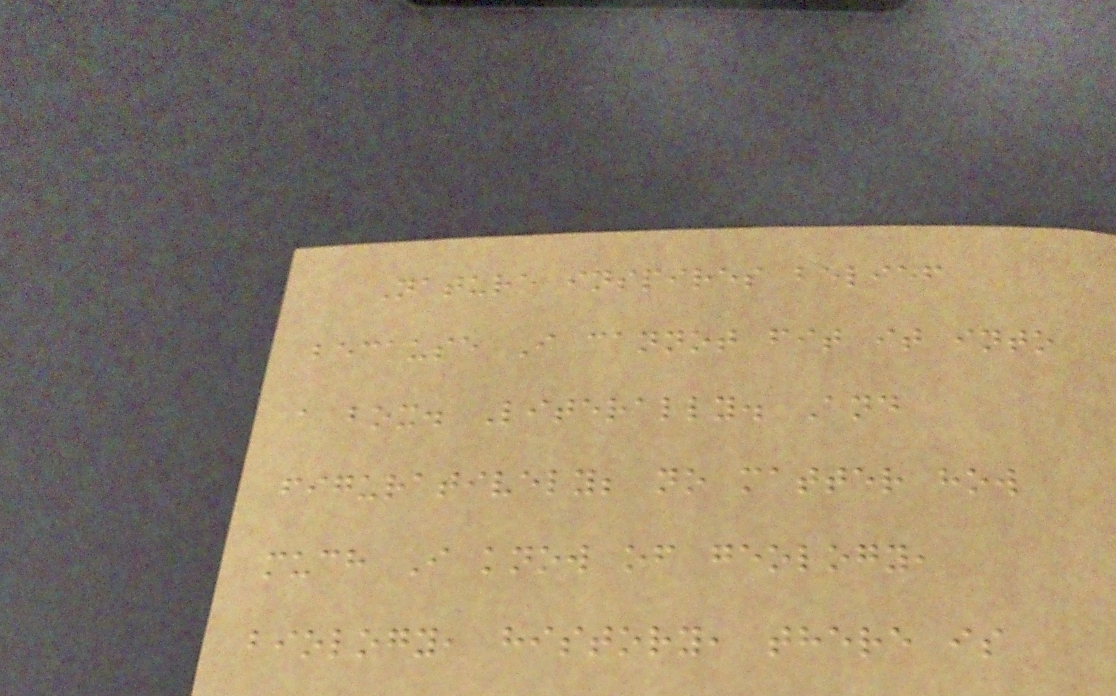Nature inspires belief
because I cannot fit it into
a box. Literally. And
figuratively; no matter how
much I know of geology,
biology, history, there is
